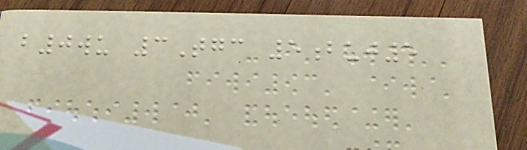b0wu 3Tgc 5buj5
